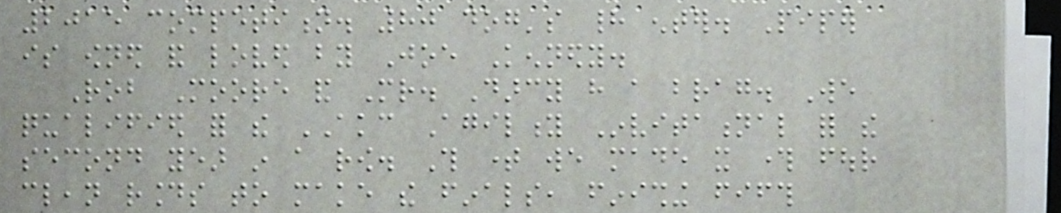2015 competition. 80 dog's had enter. Piper
is owned and loved by Joe Kennedy.
Rob Moore and Mr. Darcy have a brag. We
qualified for the AKC Agility Invitational for the
second year in a row. This time we made it through four
clean rounds to make the finals, finishing fifth
